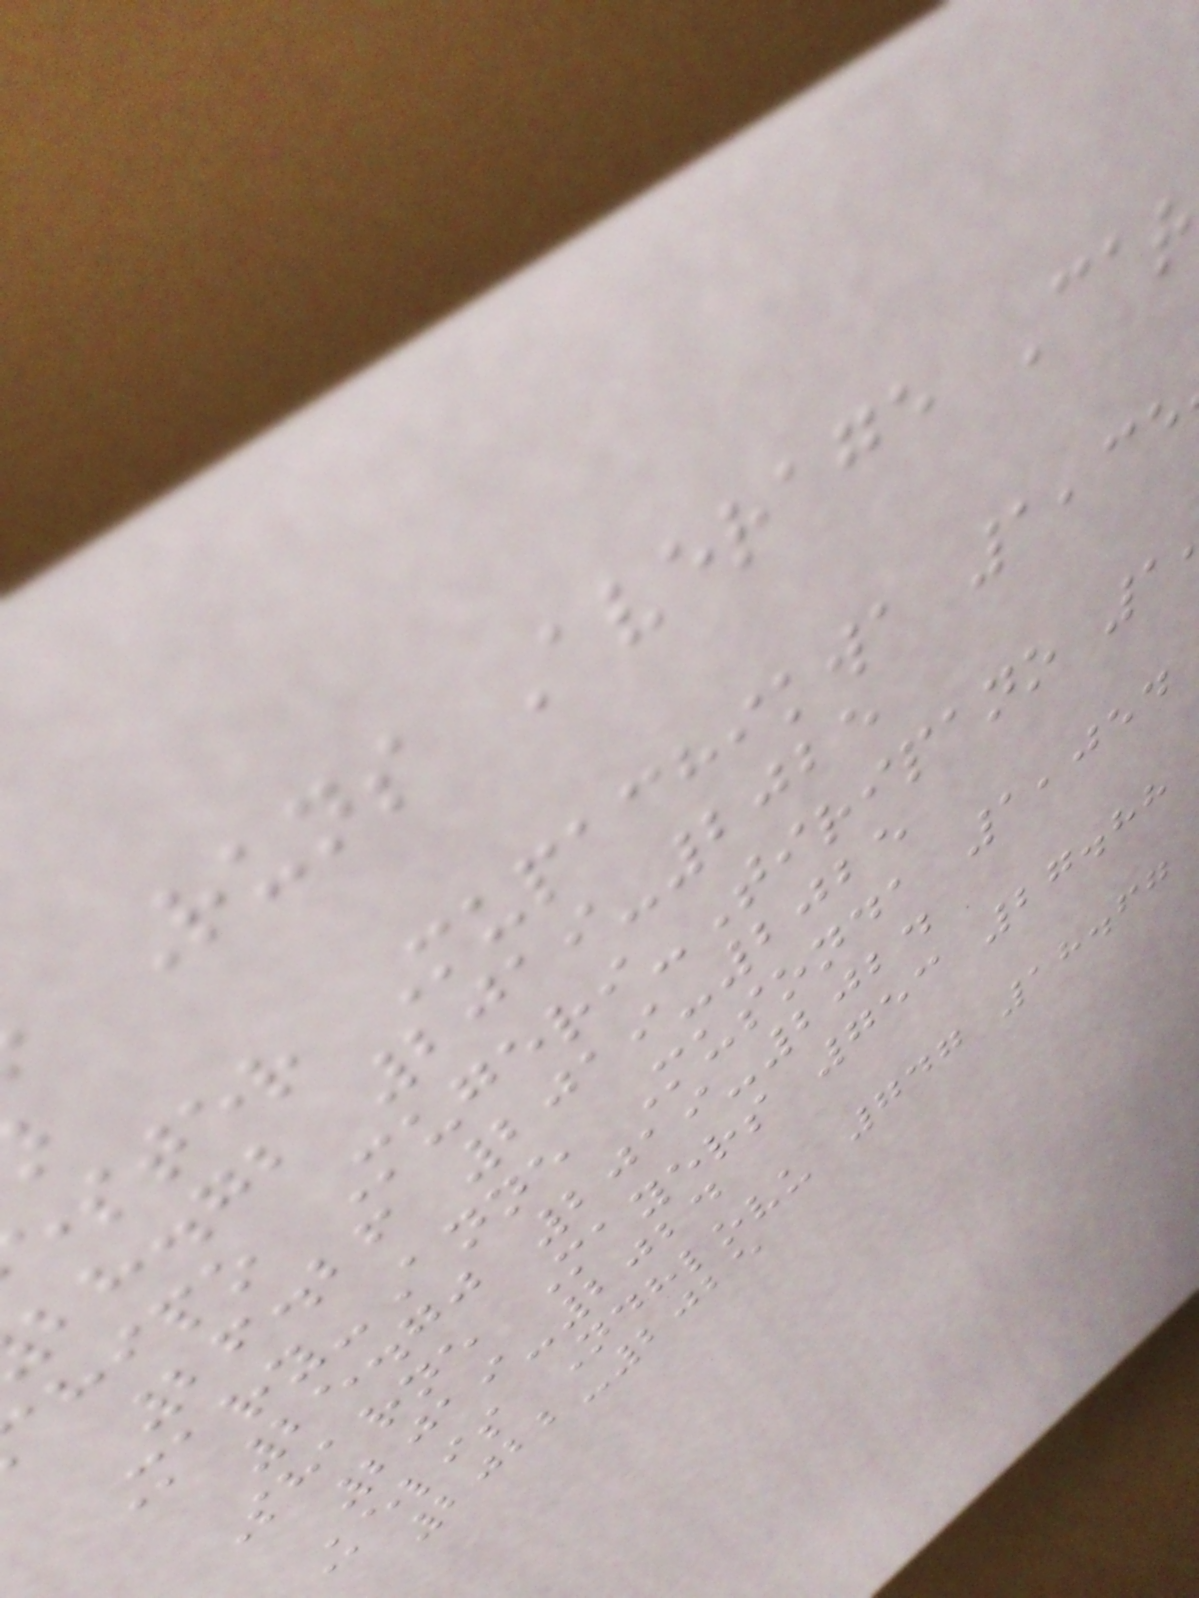Runs Average Car
ster Mupachikwa 1,35
bh.gb 2019-2025
hipo Mugeri-Tiripano 1
26.26 2019-2025
Mary-Anne Musonda 1,054
25.70 2019-2024
Sharne Mayers 753 27.88
2019-2024
Kelis Ndhlovu 747 18.67
2022-2025
